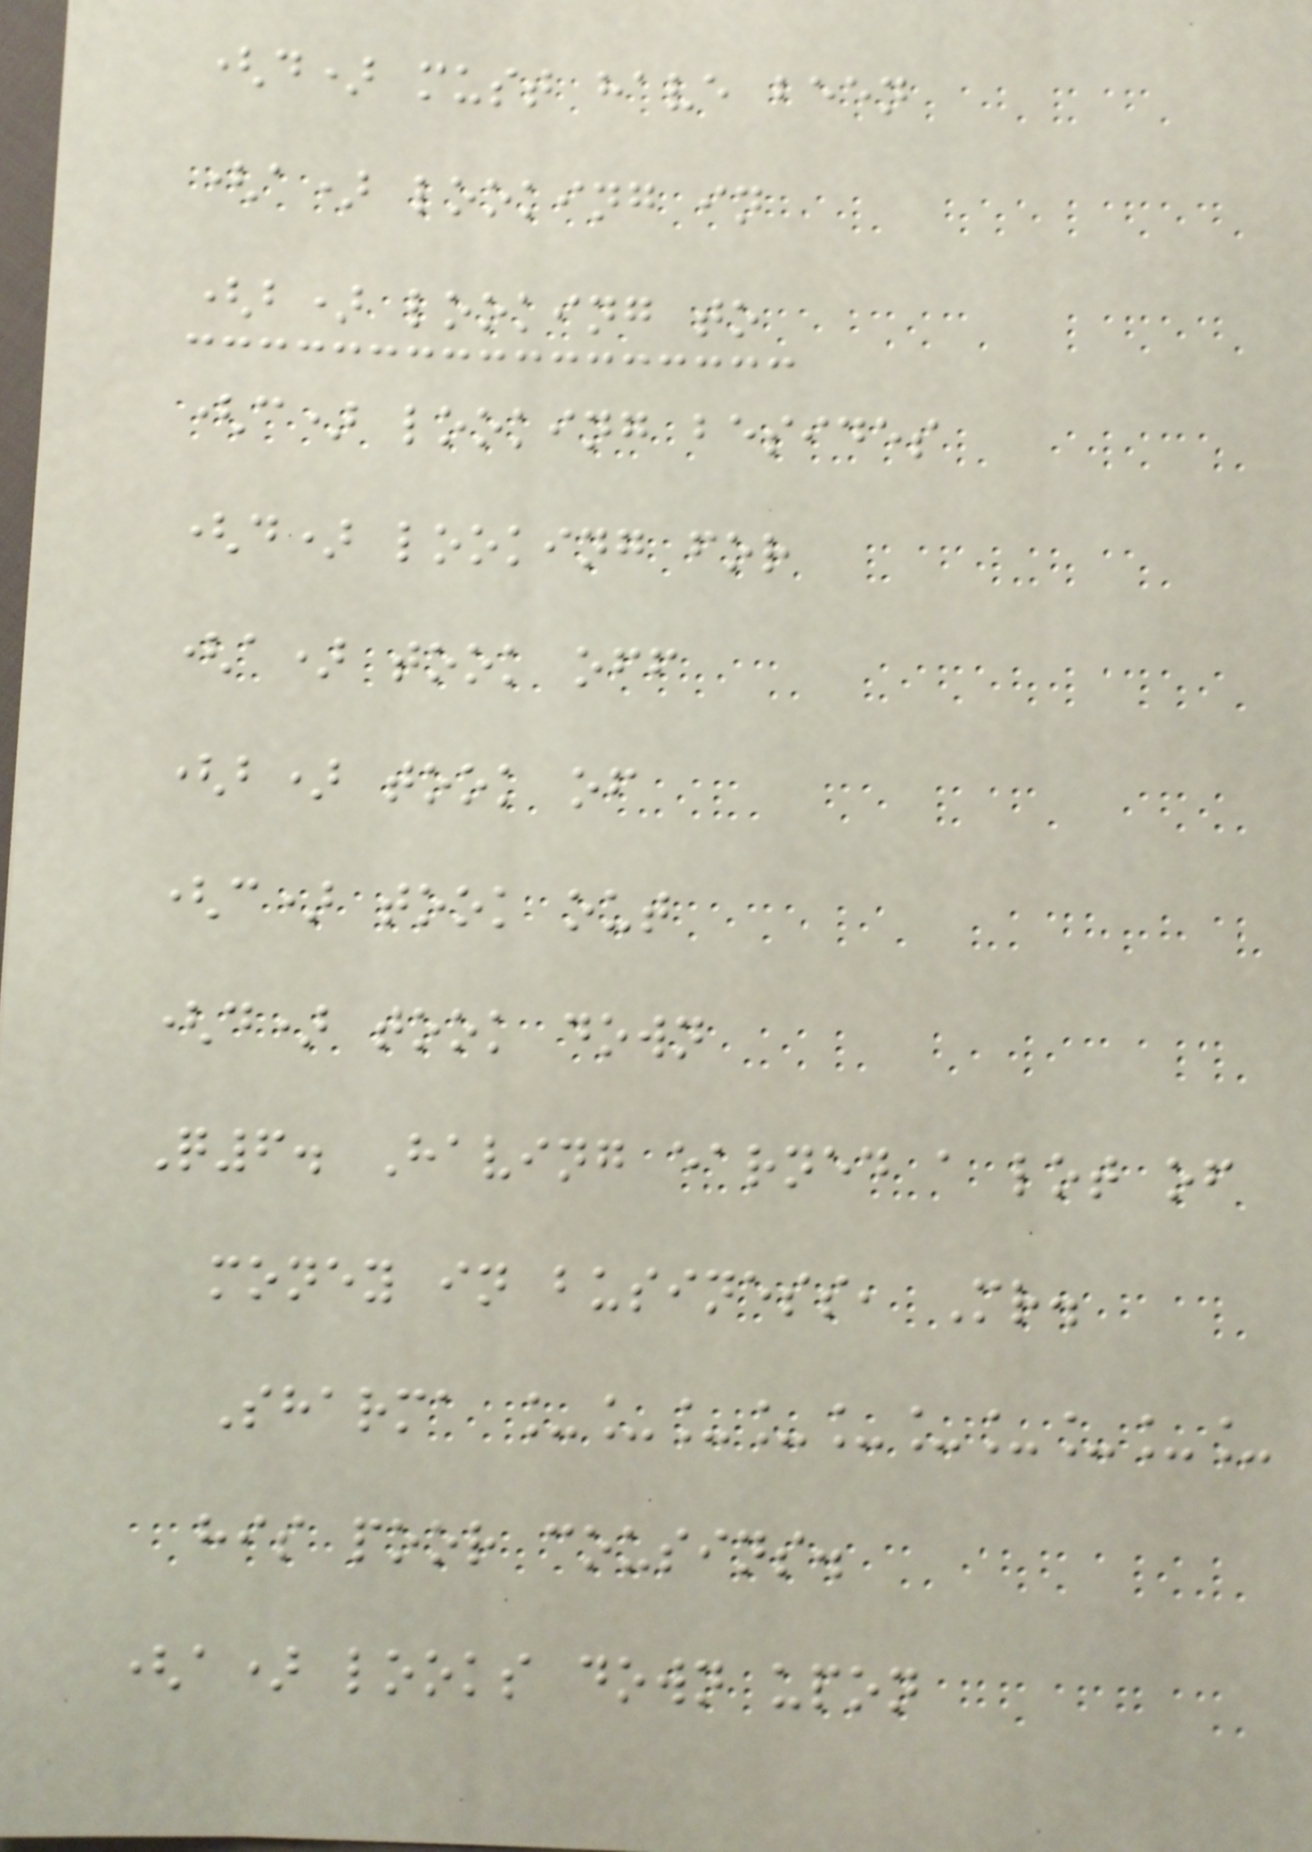(d) must have been
(a) looking in
(b) looking to
(c) looking besides
(d) looking for
(a) took off
(b) took of
(c) took out
(d) took down
Q6. Having earned a lot of
money in business, Mr.
Sharma __________
his poor cousins.
(a) looks down upon
